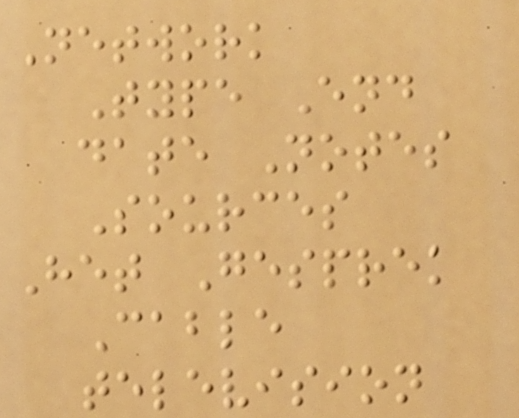Network
Type End
date Notes
Sources
Het Gesprek
Cable
television
